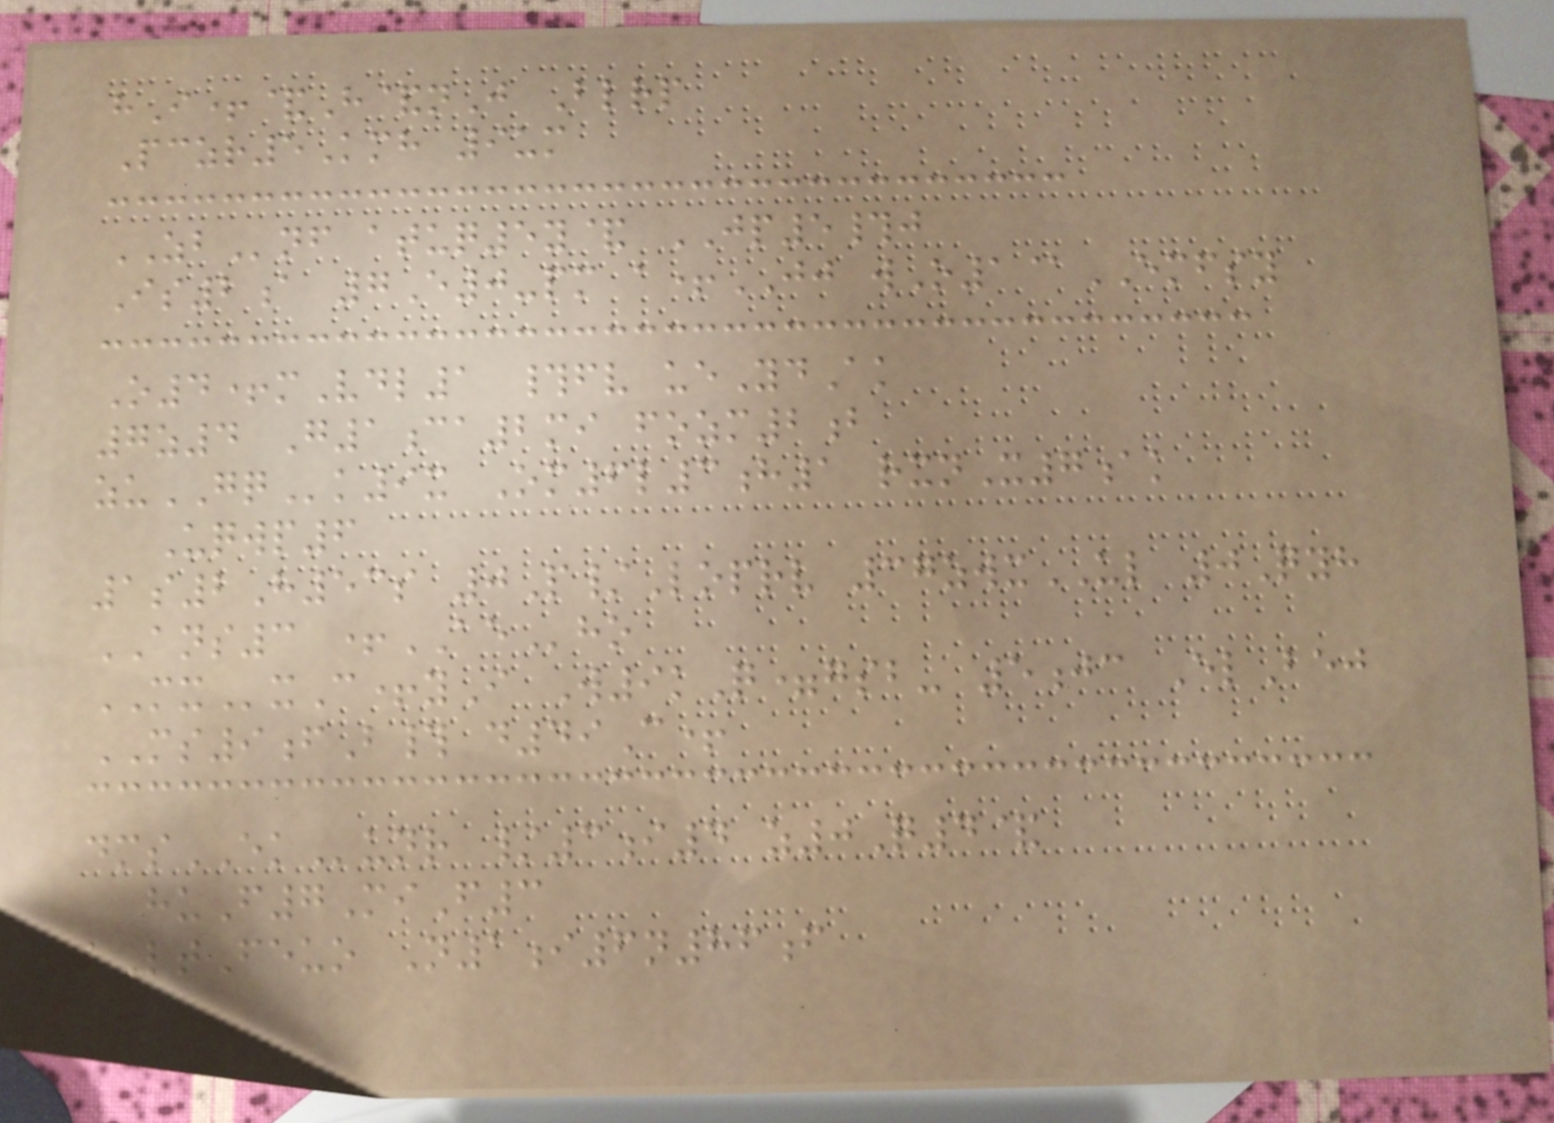hI+&H&nJ Blrp
Pczr5Kmh 9um
ZBnf atuq5y& JP5#j
Is2a 7E0-pm a+JJ wO1@EMFSY
O4+mVdl1 #fv ueYdAk
7z4 G1ca2mi fozm2b
zuGQk9x Om6l3h1 rxnX7ak
Uqwp6
1s2H53s 0P/Loprv 37zwxUL 0Qyh
ANS3 +AEho
MXxC+yI W9kQ=gsb- 5jc ElBej
MS9fB# d49C+
dmsEKunr /3i4 z0Q4&
huF7MiF3
uLtFeuo N1i6n86f
